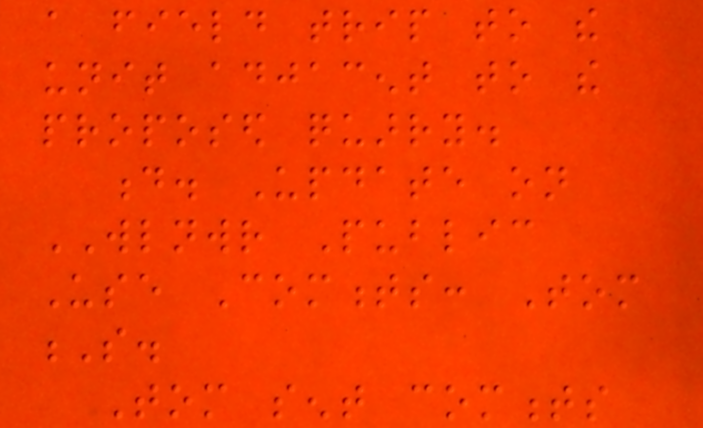a field trip to the
unit adjacent to the
proposed quarry.
d. Update on
WLNWR Public
Use Comments: Tom
S.
Tom sent comments
